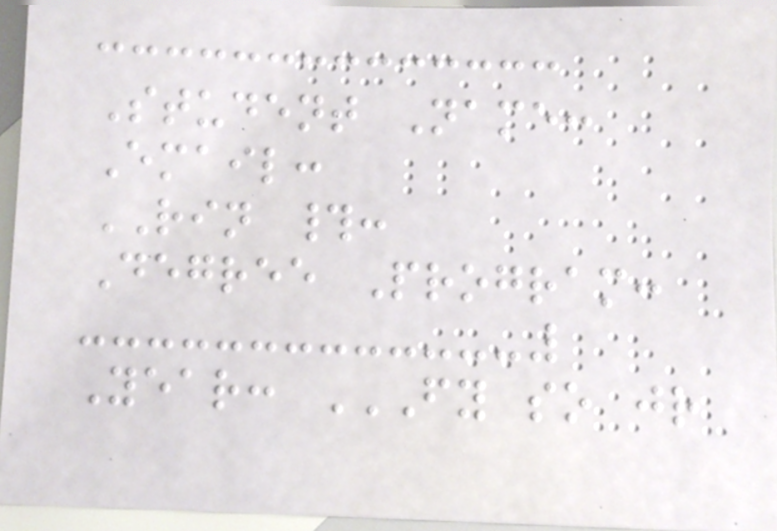Student Name:
Email:
RIN #:
Degree Program:
Year: FY SO JR
